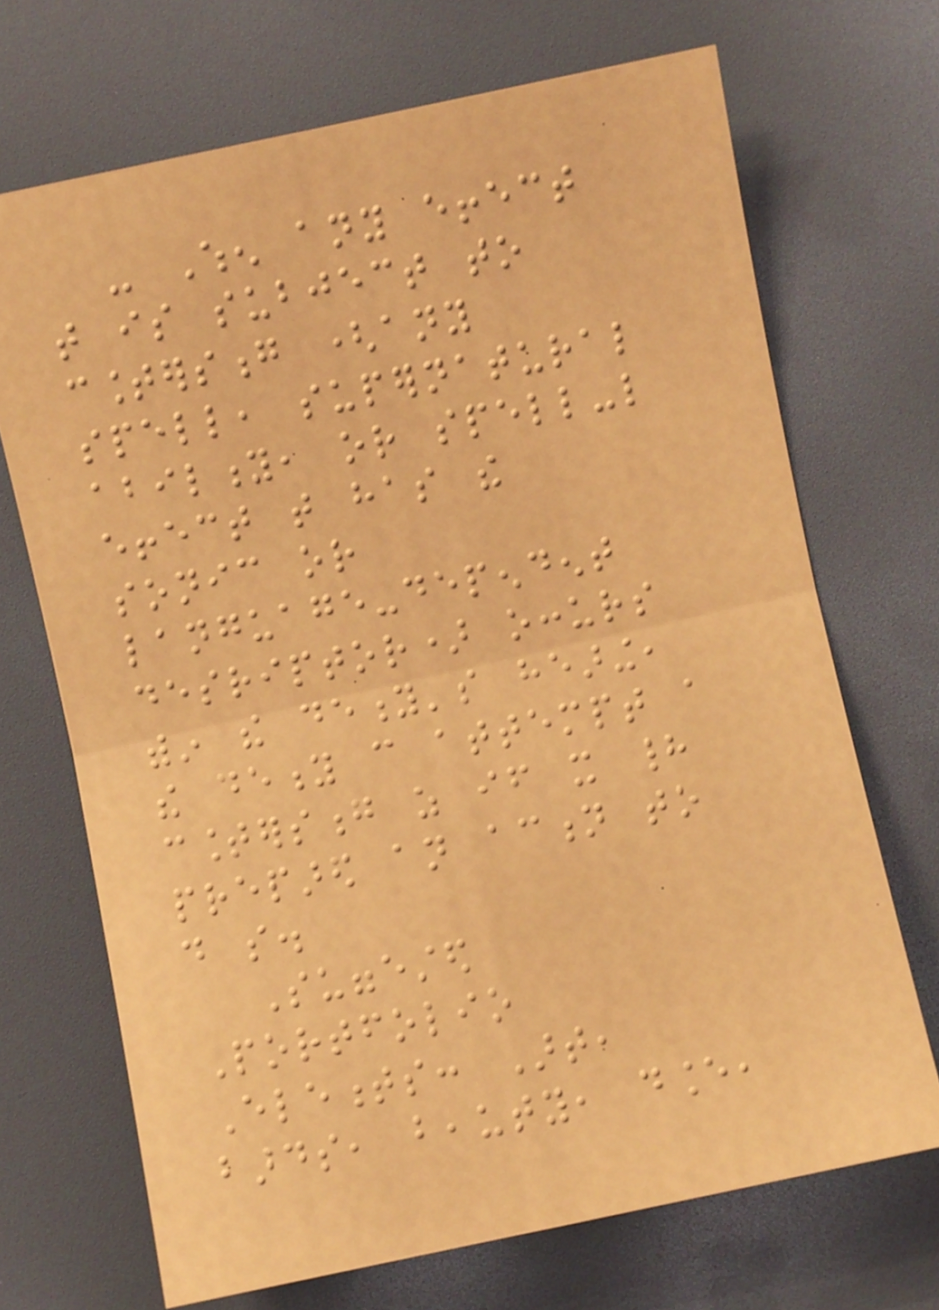- When any effect
that is subject to
countersong (any
spell, supernatural
ability, or spell-like
effect that has the
sonic or
language-dependent
desriptor) occurs
within the deity's hearing,
the deity can attempt a
countersong as if it had
prepared an action to
do so.
Suggested
Portfolio
Elements: Art,
bards, beauty, dance,
